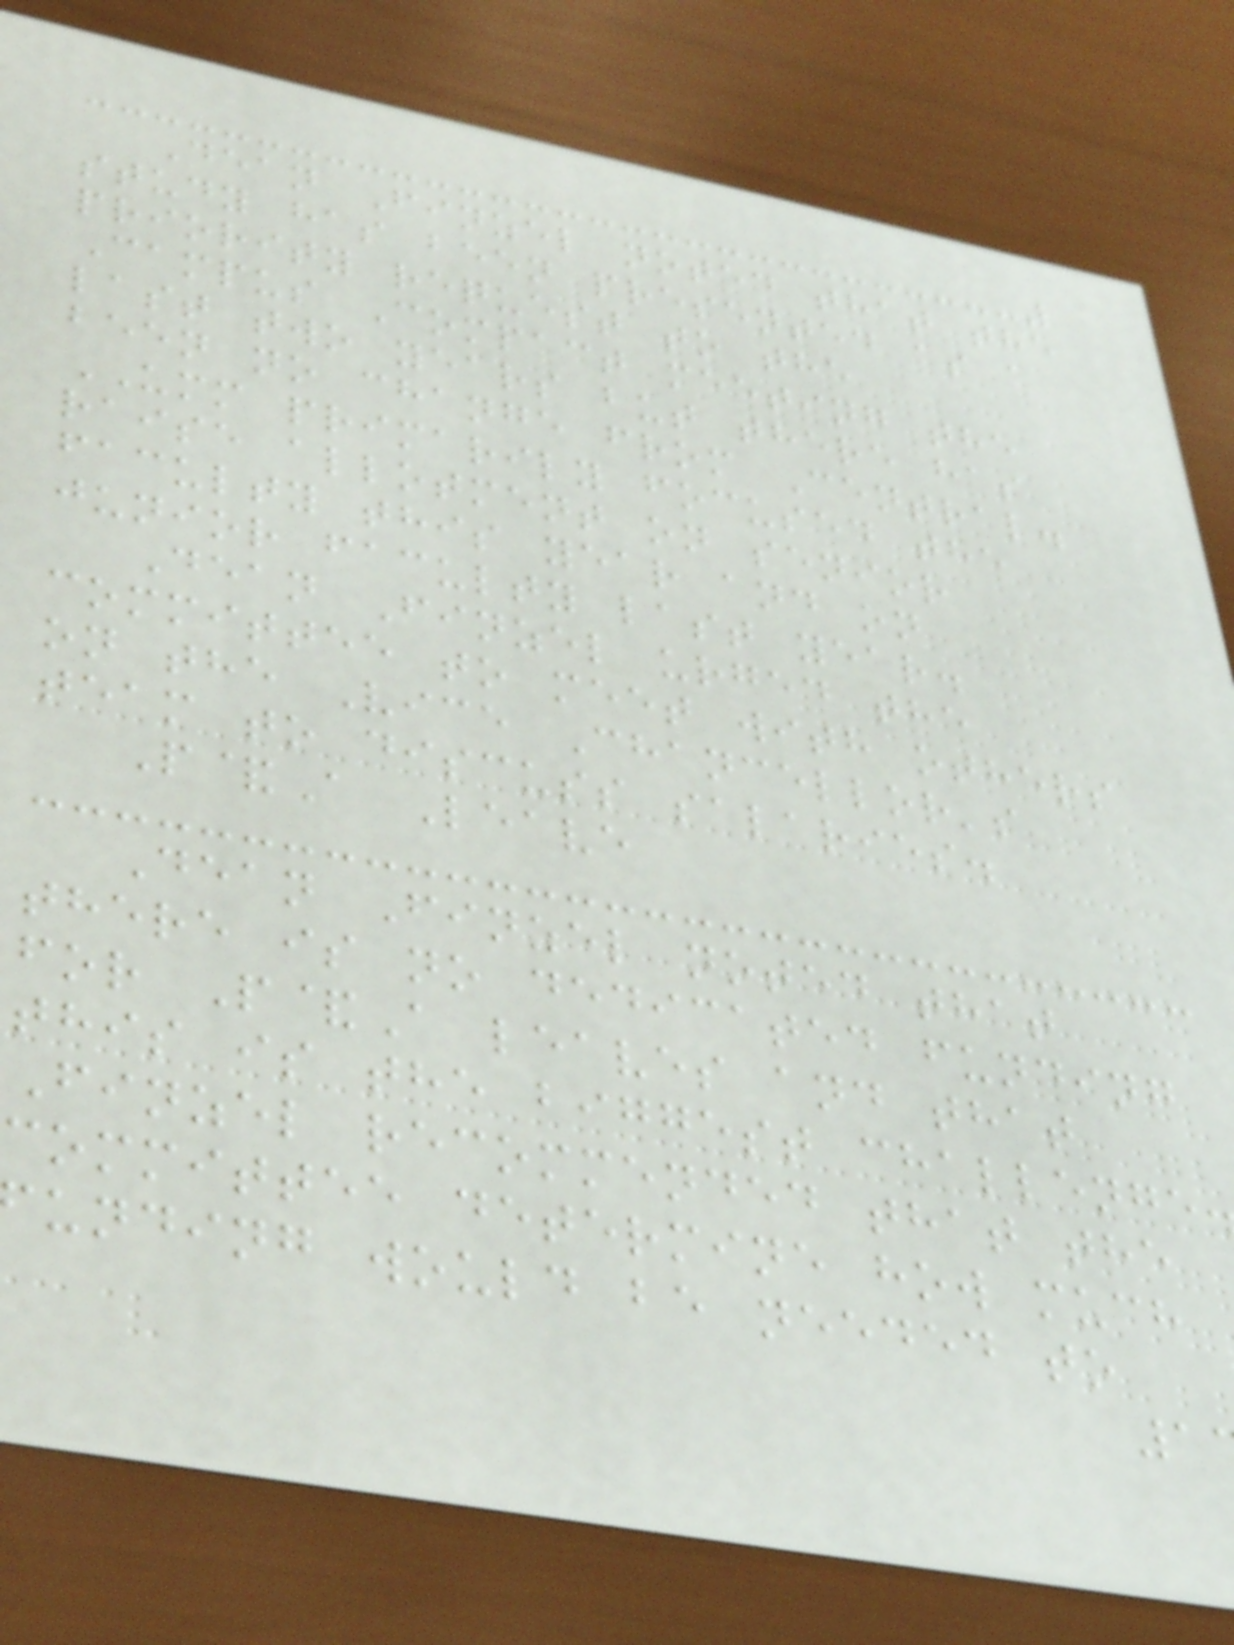Dean Finzel noted that the
study has been presented as a
priority request to the
Campus Compact meeting the
last two years but there has
been no change from Central.
UMM primarily focused the
raise allotment on senior
faculty this year and on
junior faculty last year.
Dean Finzel urged the
committee to meet with others
on the Vice Chancellor's
team to discuss salaries.
P&A Leave
Dean Finzel noted that
there is no dedicated funding
for P&A leaves and that
this is the biggest challenge
Finzel recommended that the
committee determine how much
unding would be needed to
